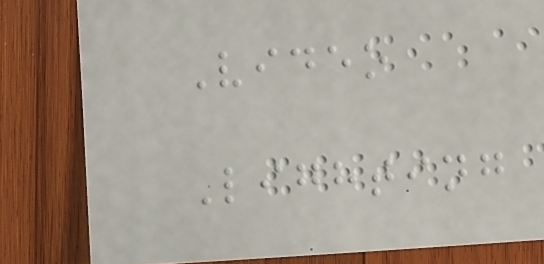Video
Lighting
